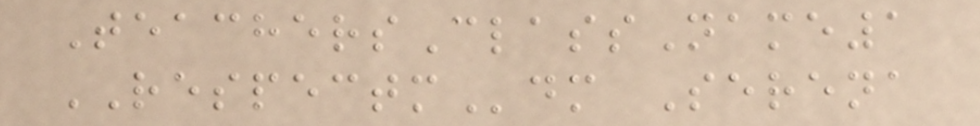TeachersClassName1
RESPECTMdm Serena
